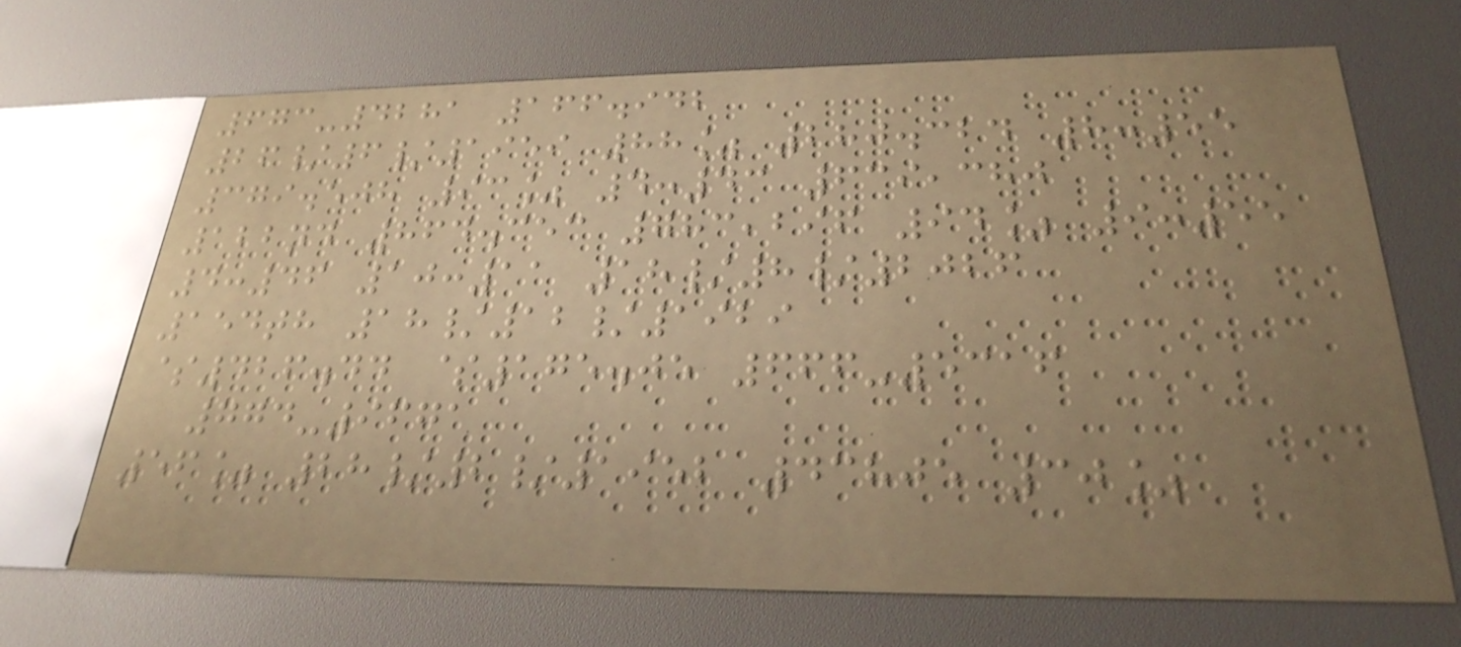673-4281 166.942
26/6/1959 88% 280.324 8:55
379.508 93% 4:43 639,380
122nd 864.353 783,296 94% 9:55
4:46 10:11 18/8/2026
154th 18/12/1929
$426.44 $175.05 666-5316
774-9671
56% 28/2/1952 43805 30%
